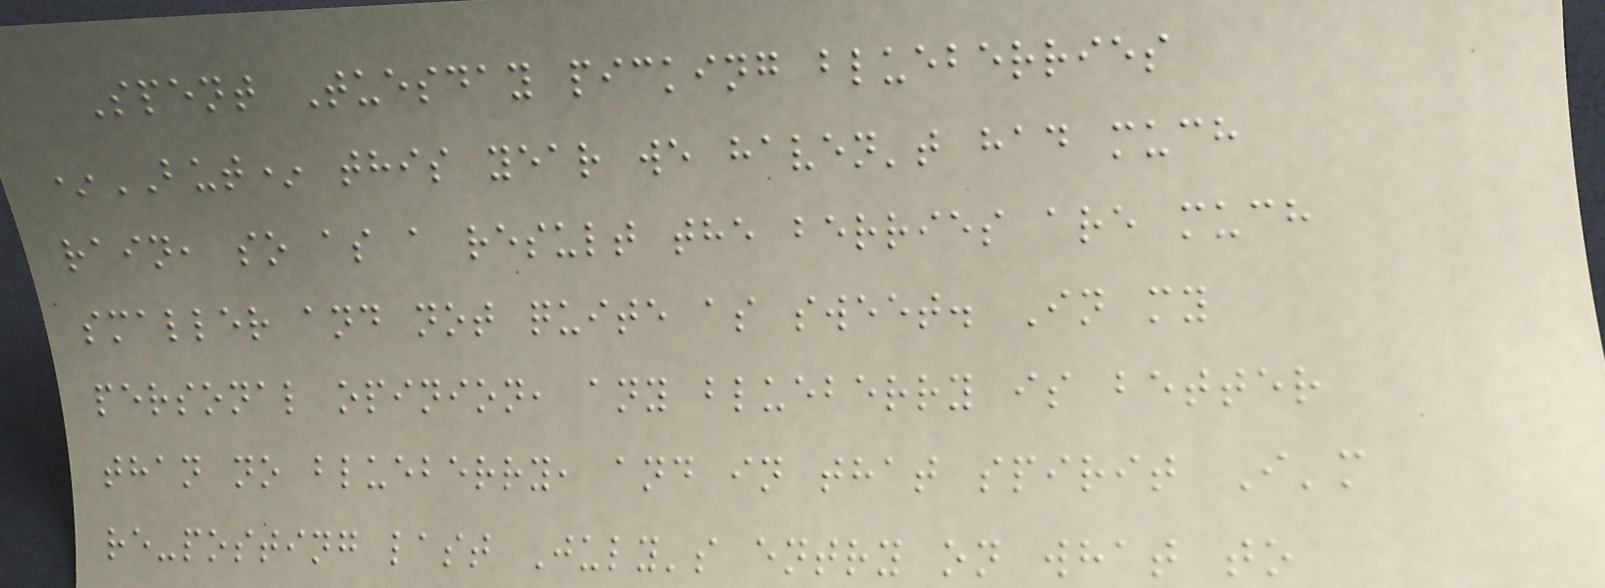Spent Tuesday picking blueberries
*BUT* this year we haven't had much
rain, so as a result the berries are much
smaller and not quite as sweet. In my
personal opinion, any blueberry is better
than no blueberry, and in that spirit I'm
re-posting last July's entry on what to
